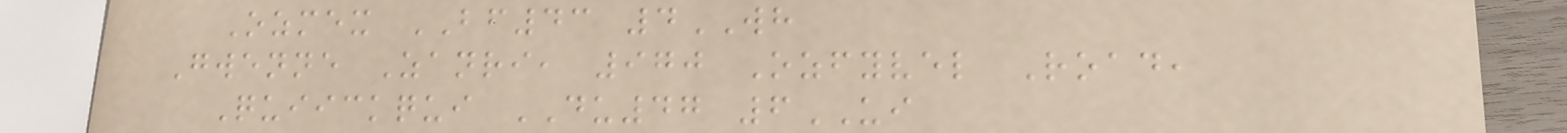Ozmex BF43 4WH
Gwenne Zanri, 970 Ozfyvel Road,
Quiickqui DU47 6UI
